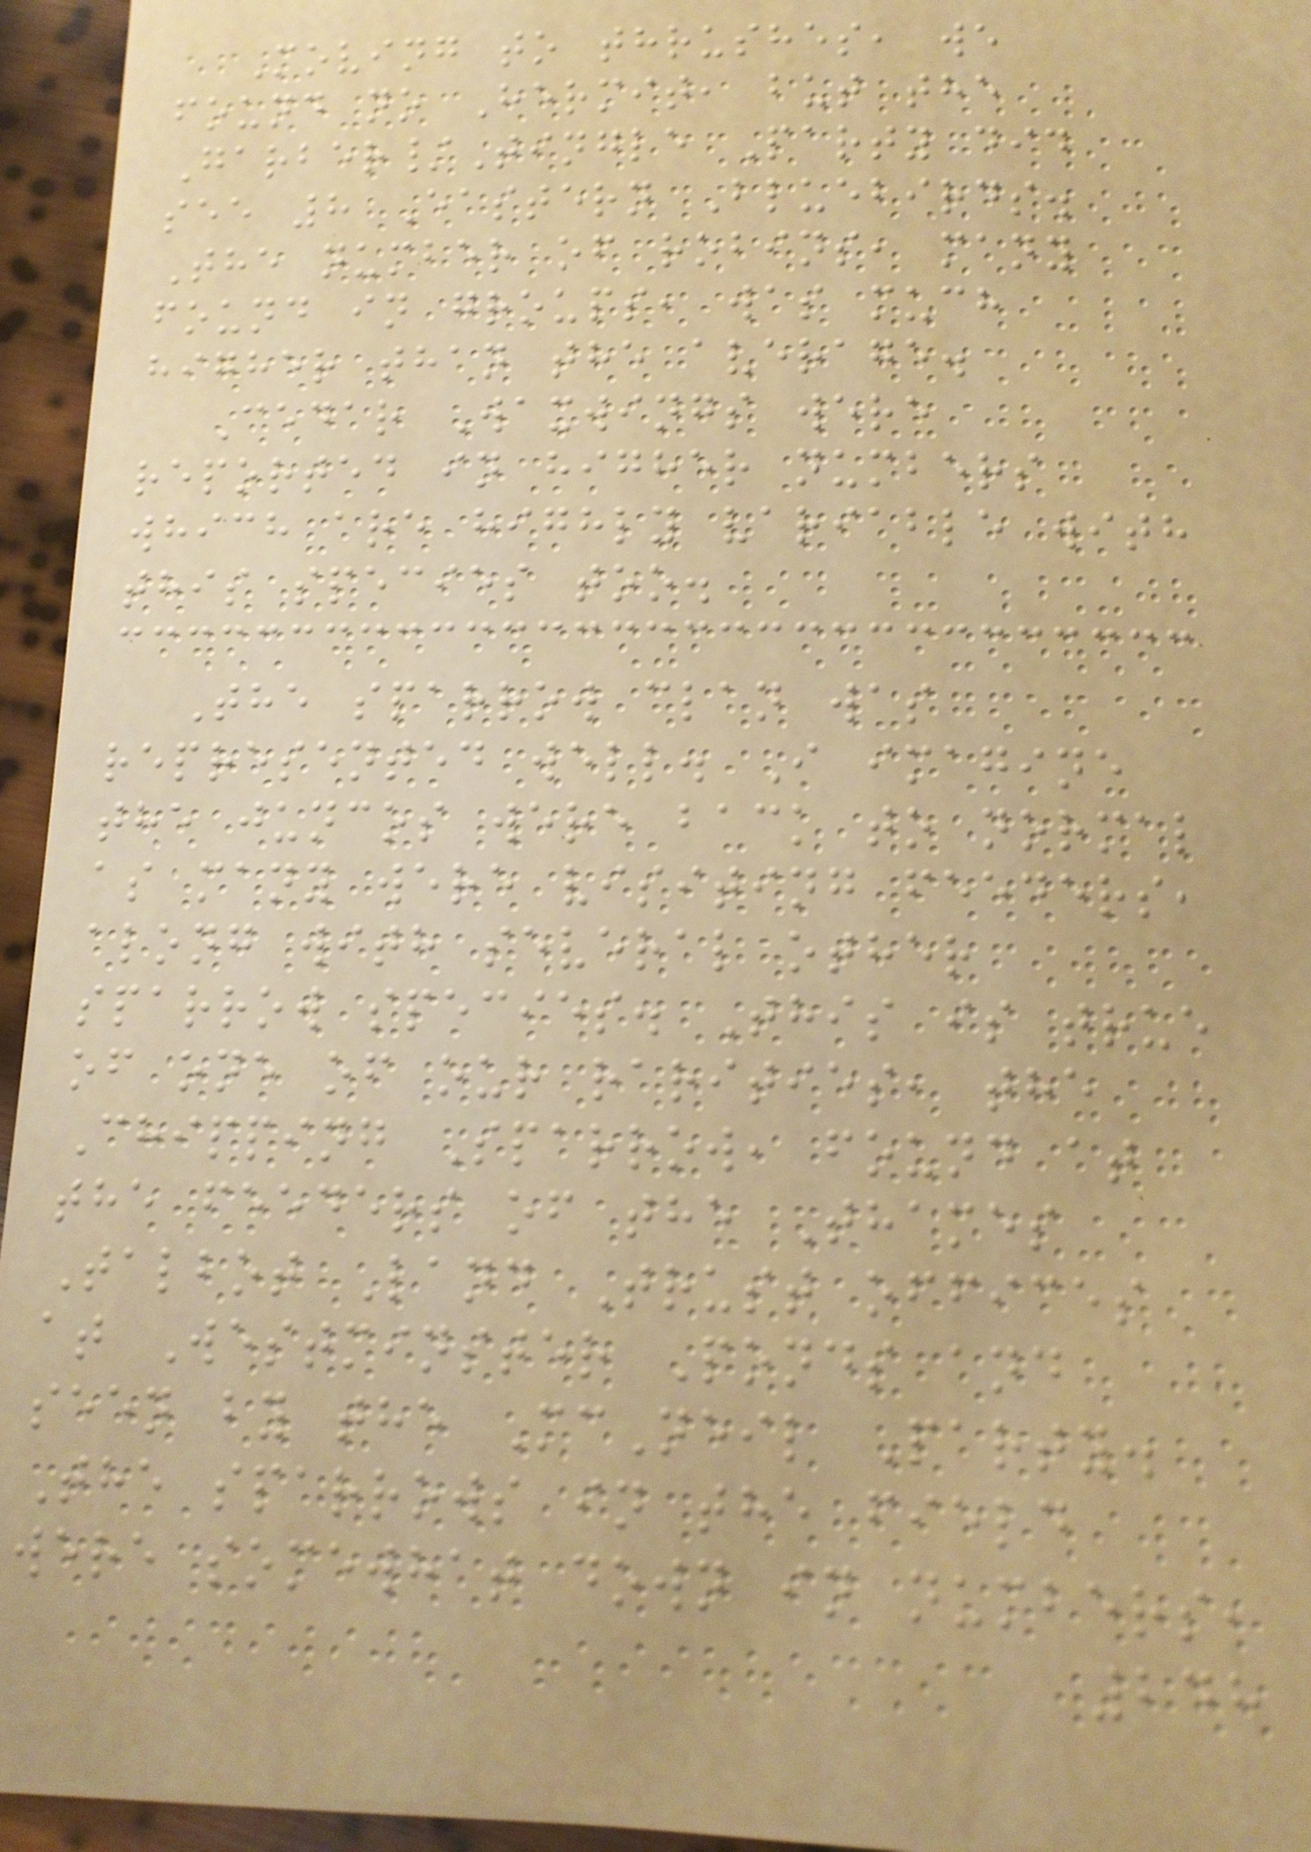Moving to thrushes, we
found no Hermit, but the
Garber/Tingle Party did
see 8 Eastern Bluebirds.
The number of robins, many
found in groups, was much
higher than the average.
Cedar Waxwings were
reported in higher numbers
which are highly variable with
this species too.
The sparrow clan was
represented well. I imagine
the juncos were back to normal
as many were visiting feeders,
along with several other
sparrow species. This is true
of one of our rarities, the
Chipping Sparrow, found at
the feeders of the Thames
Talbot Land Trust offices
at Westminster Ponds and
seen by the McNeil Party.
The sparrows in the field
were somewhat down in numbers,
248
